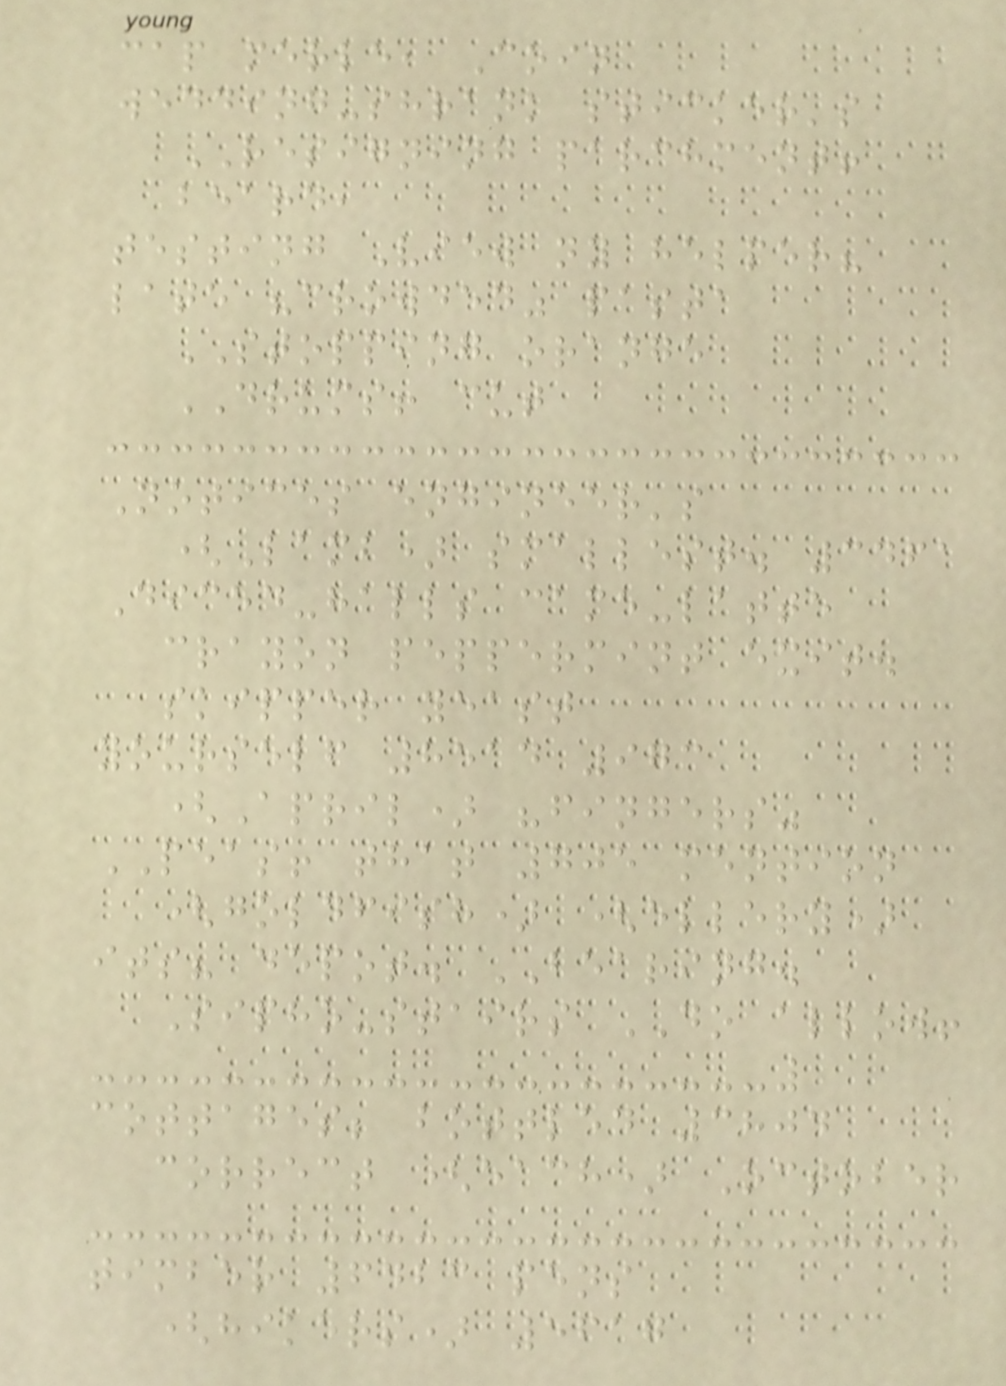cap merle, Coin
wedding-shrank sticker's
RESIGNING parchment!
beard,
testing View ny helper?
late "crowded" pasta
STOPPING orange
DRUMS! cut
Notices engineer's
(Lamb) smallest. 3461
Diced-halls came-latte
crayon peppermint exit.
skipper yeast
yourself 8514 973
(April) "fingers"
PEAS! that 705 mention
(goldfish) (ellery)
its? depot. BEARING.
Sipho-stairs DO allow!
cottages; bottled 3804
correct (each) October
timber 6423 pens
(hikers) 5617
